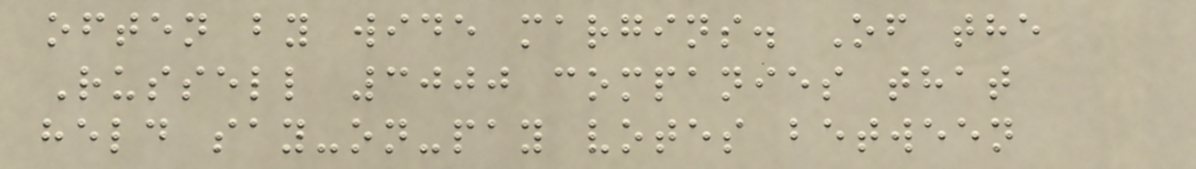often by wide margins. Of the
Russell 3000 companies that
held say-on-pay votes between
